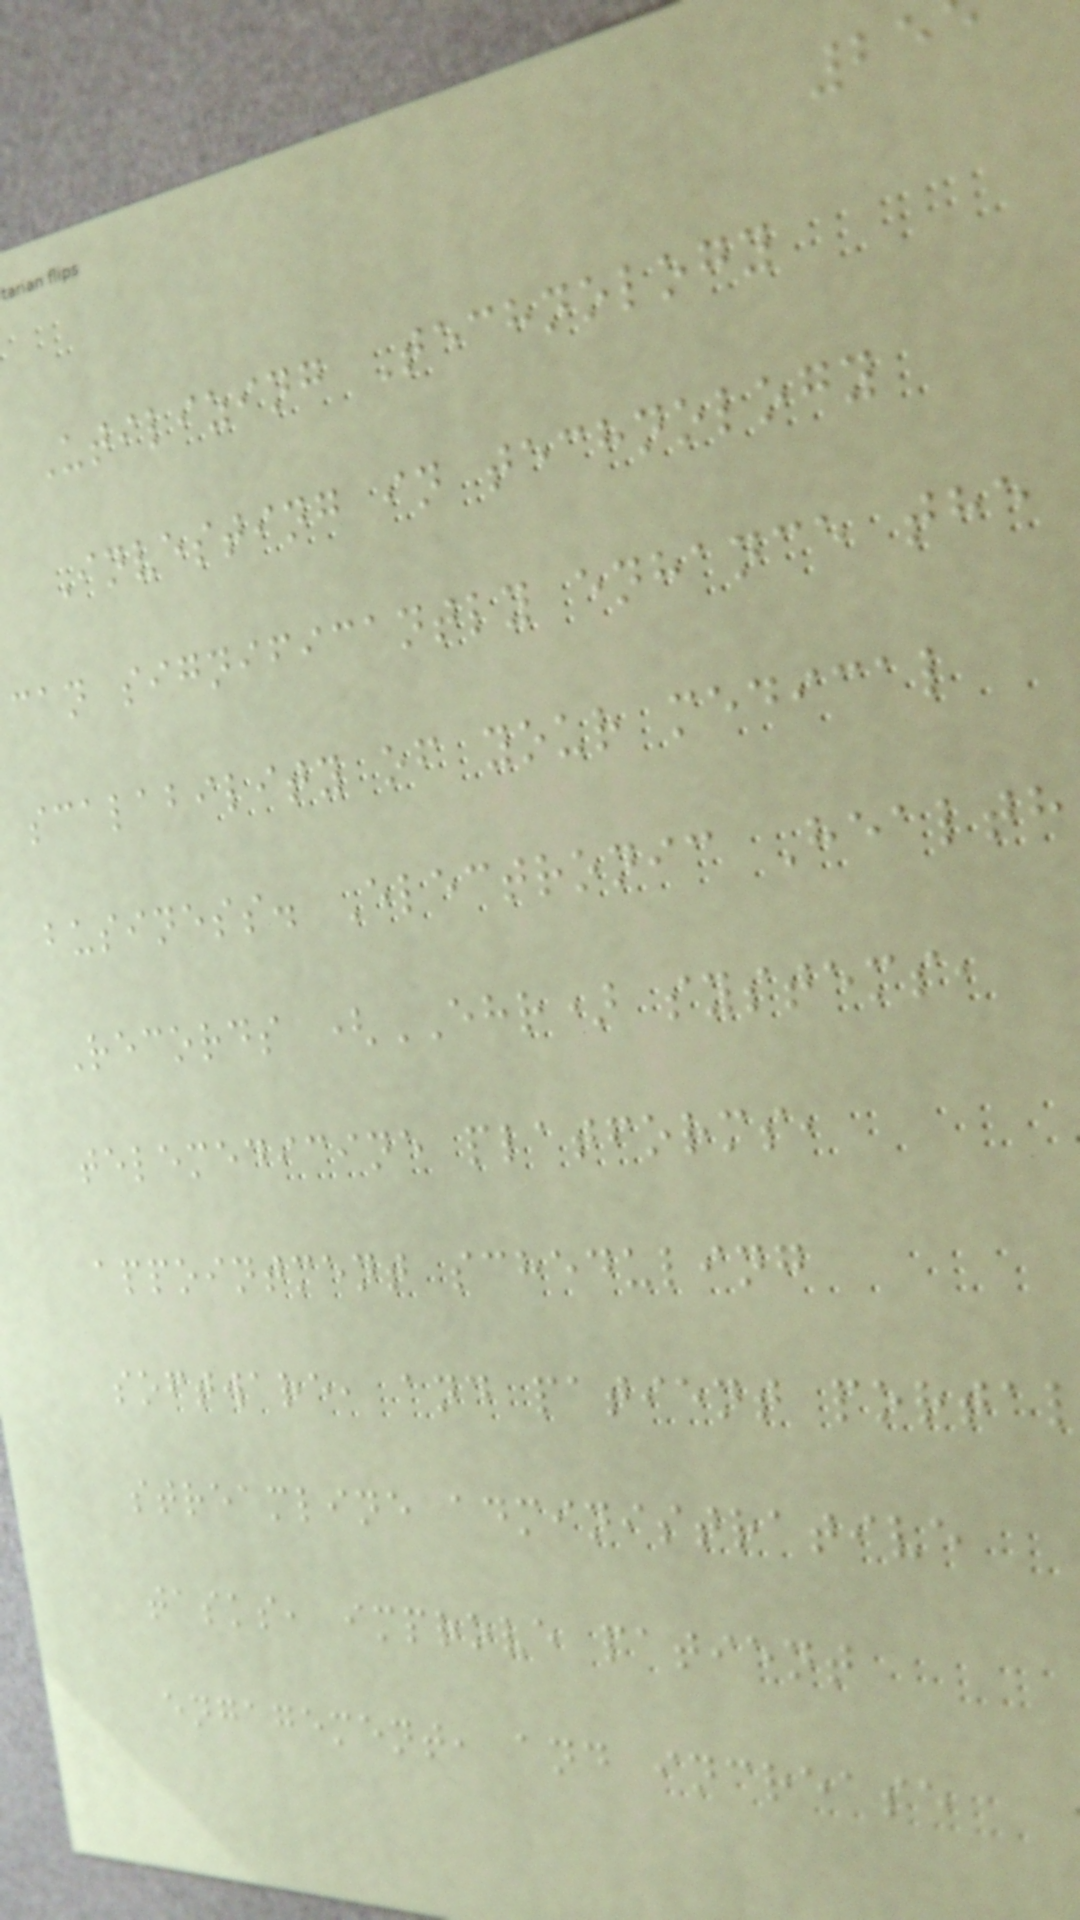Utilizing Technology
Investing in technology
can significantly enhance the
scalability of your medical
business. Electronic Health
Records (EHR) systems,
telemedicine platforms,
appointment scheduling
software, and patient porta
streamline administrative
tasks, improve patient
engagement, and increase
